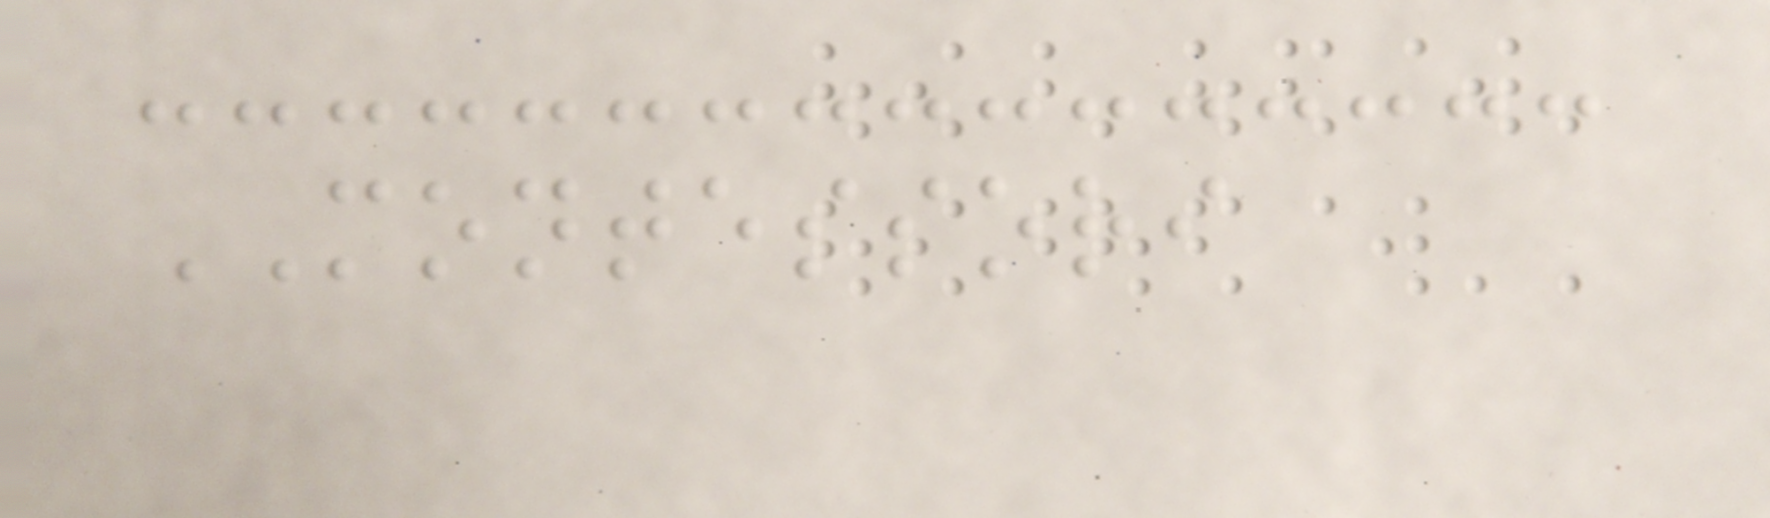MONTESSORI
